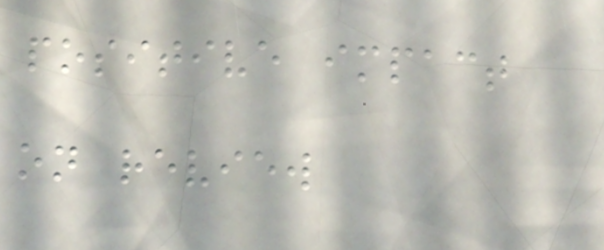positive impact
on review
